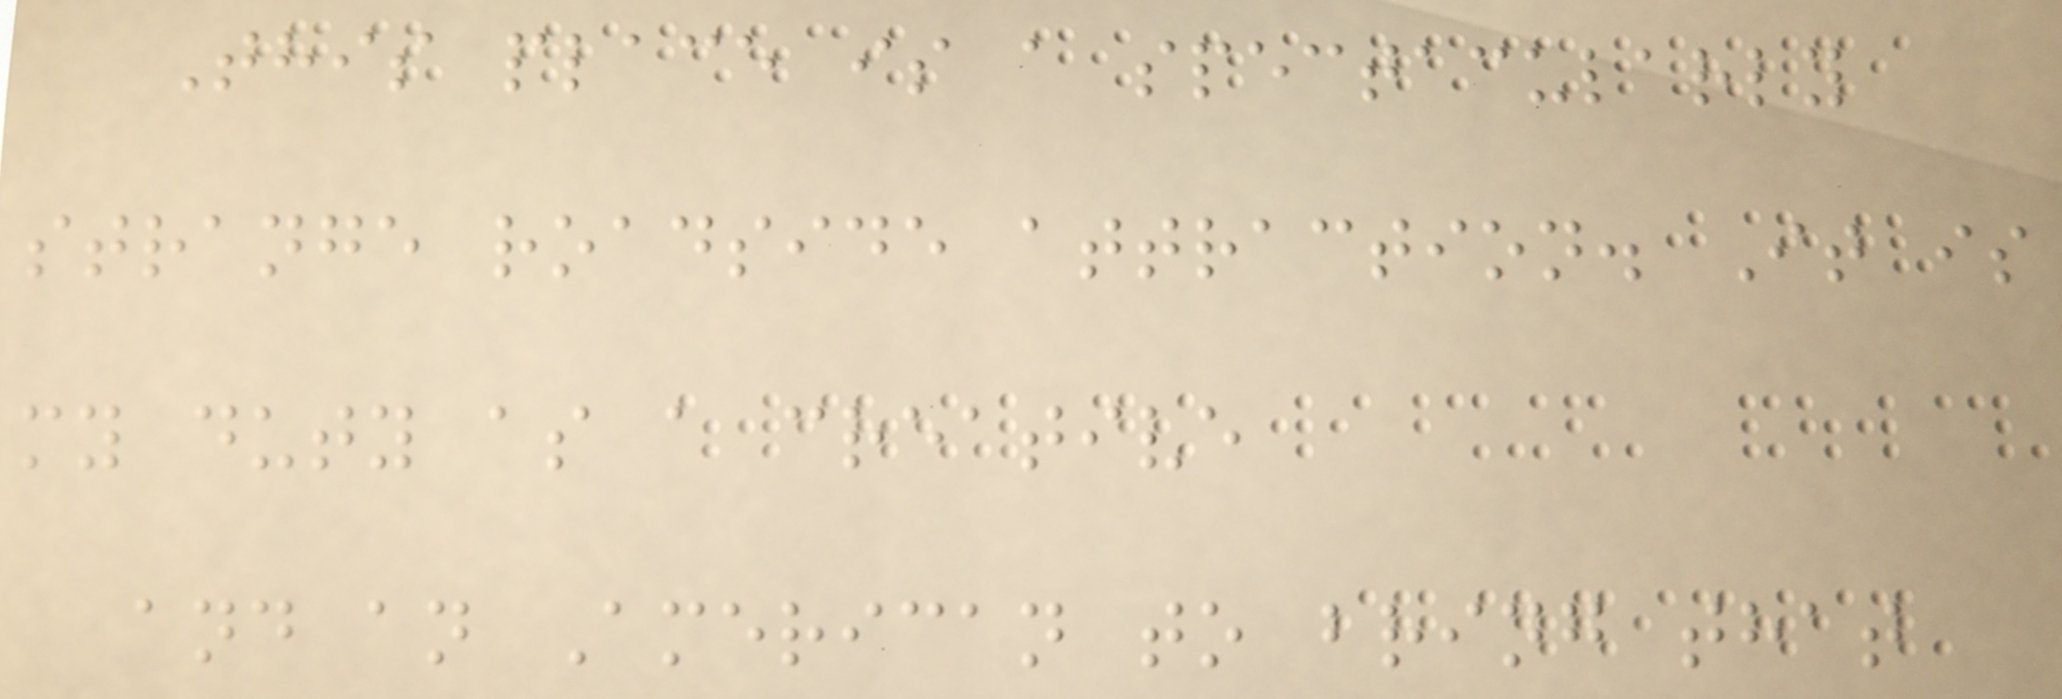This place is a spectacularly
strange roadside attraction. It is
my duty as a creative
and an American to bring that
